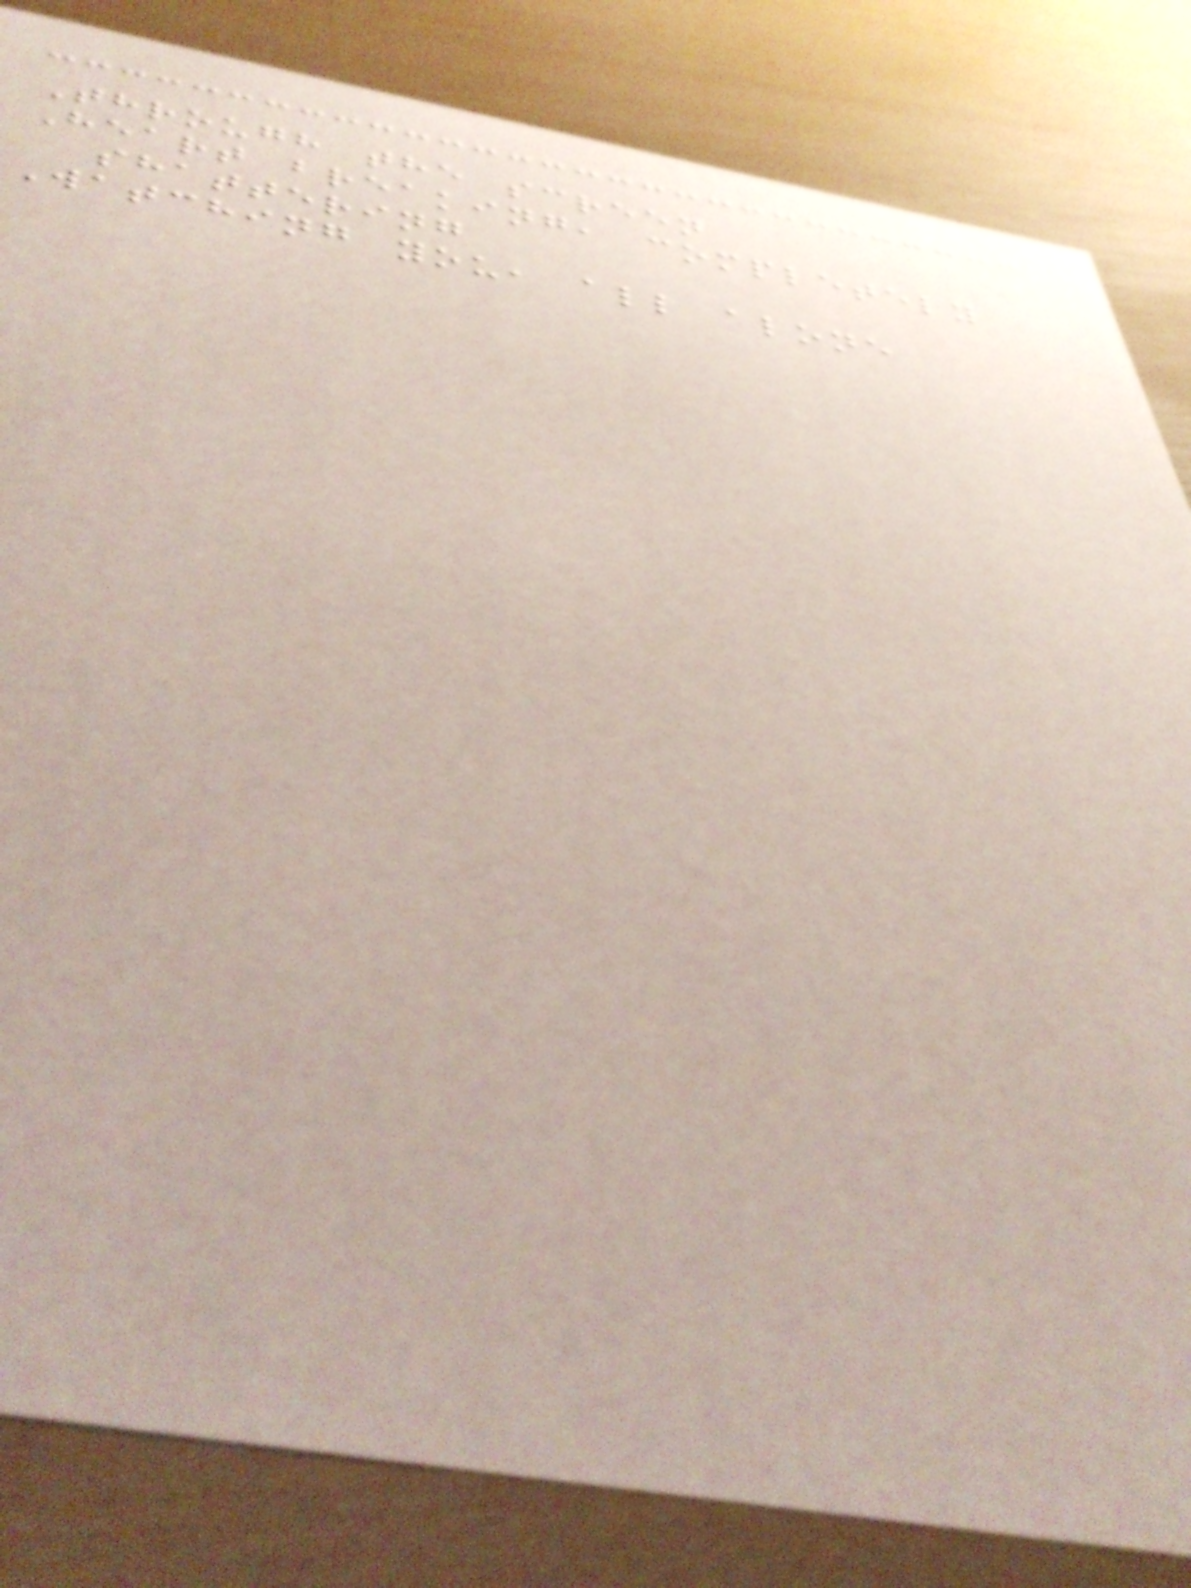Through the screen
Heart breaking, completely
shattering
Watching you, all alone
